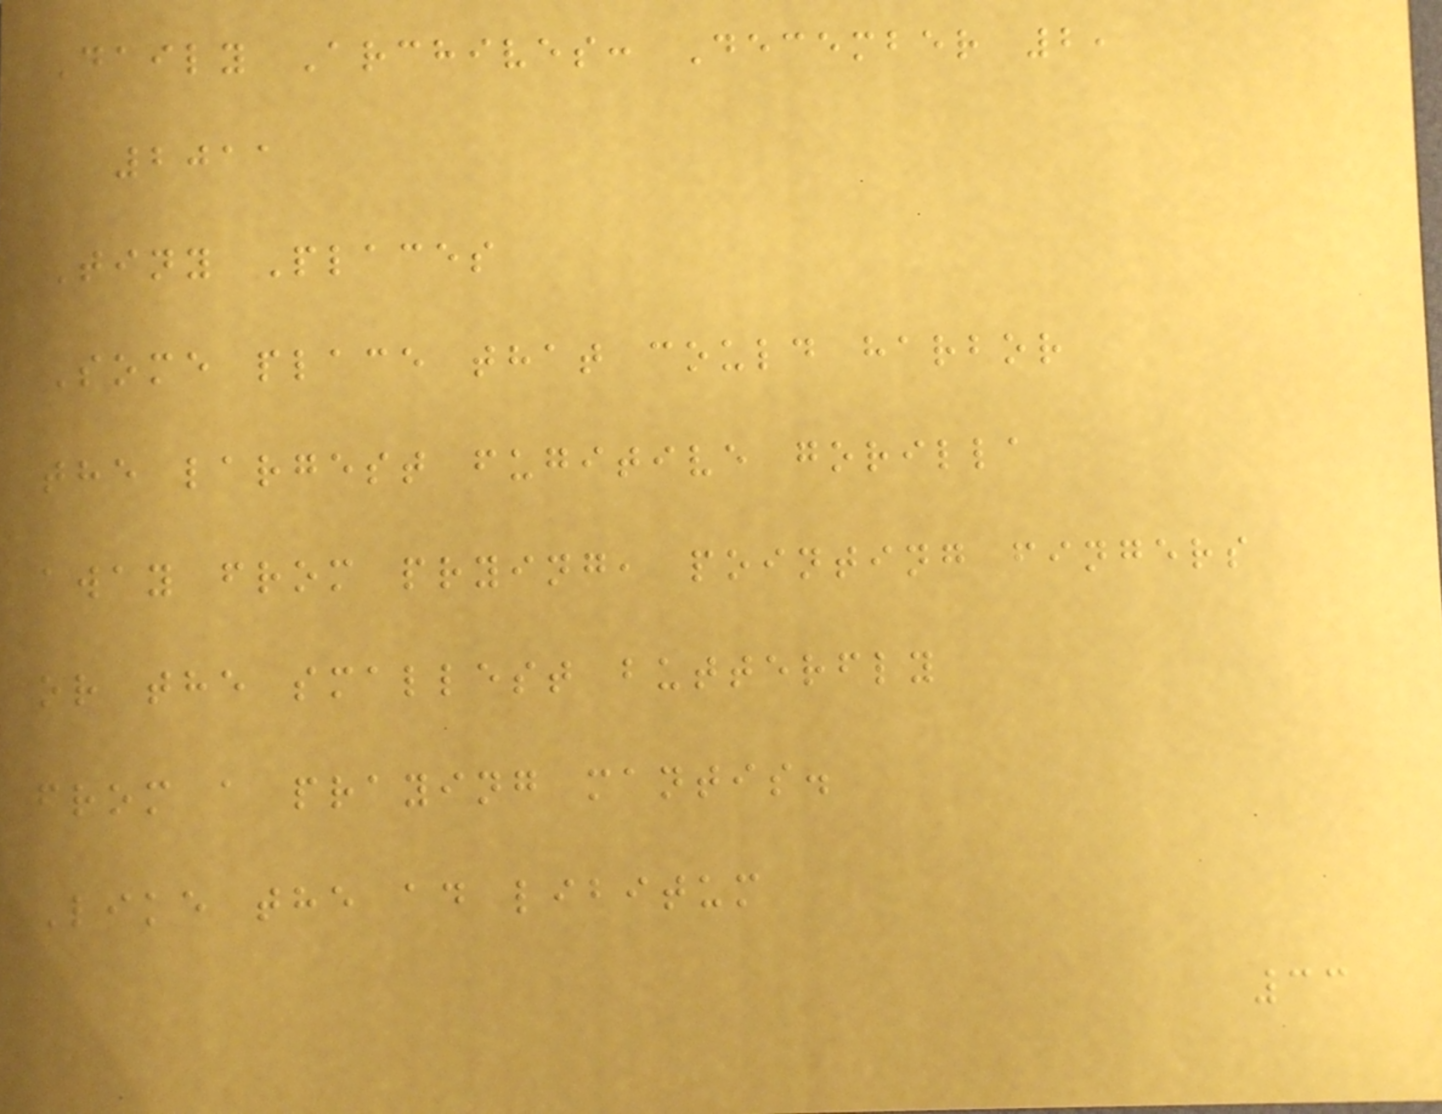Daily Archives: December 2,
2011
Tiny Places
Some place that could harbor
the largest fugitive gorilla
away from prying, pointing fingers
or the smallest butterfly
from a praying mantis.
Like the ad libitum
33
